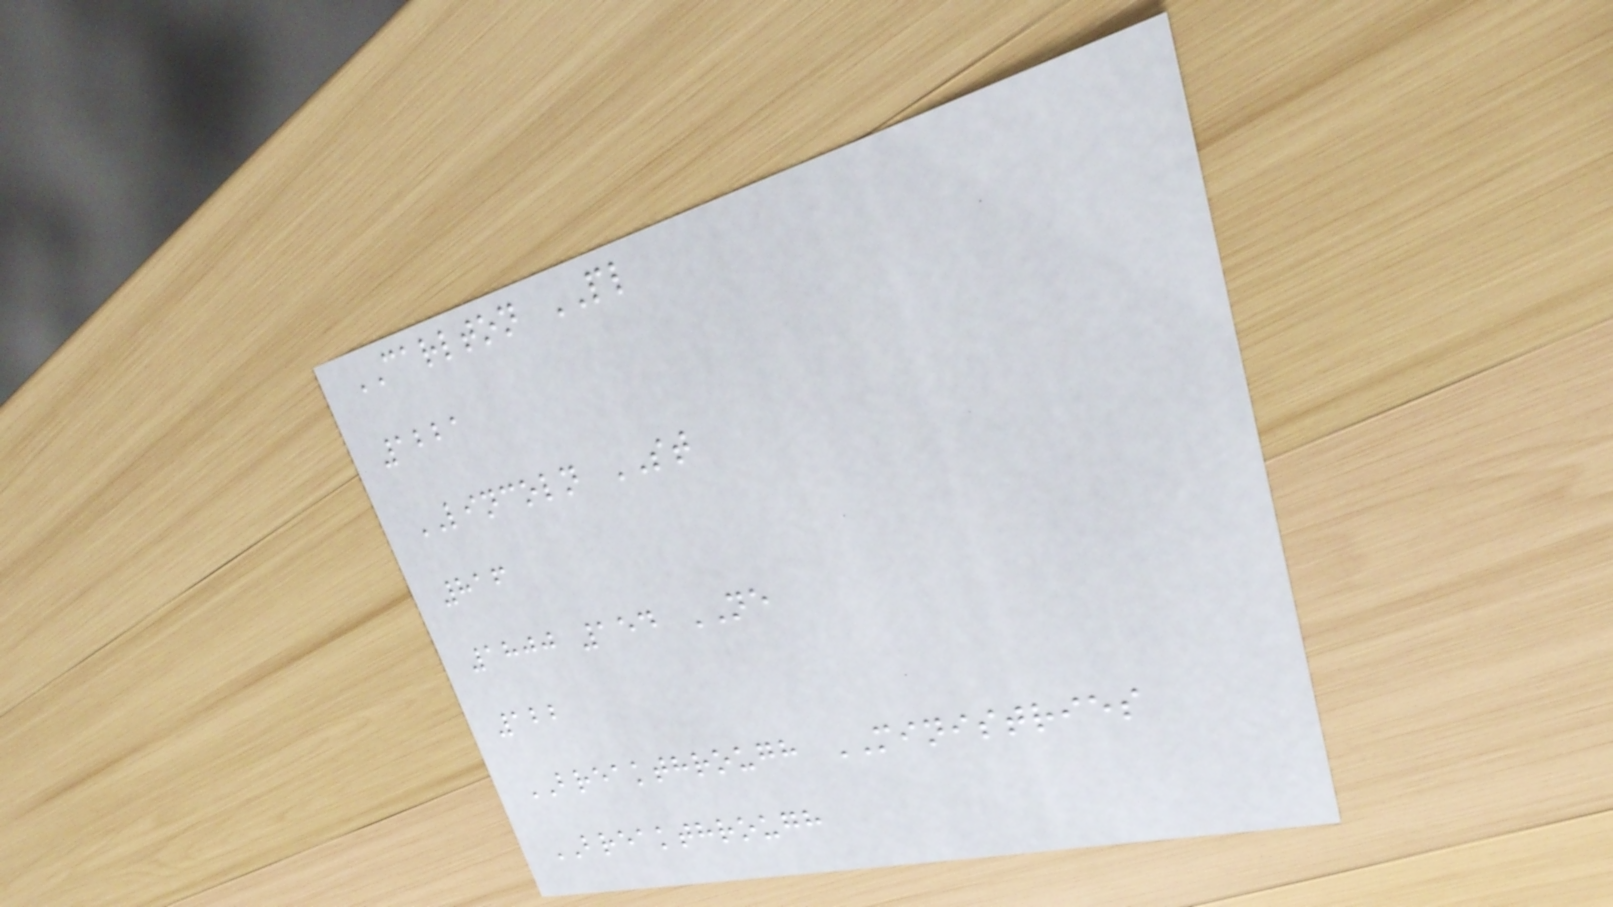CARLTON PL
1221
LINCOLN ST
816
1800 154 NE
122
BREAKTHROUGH MINISTRIES
BREAKTHROUGH
